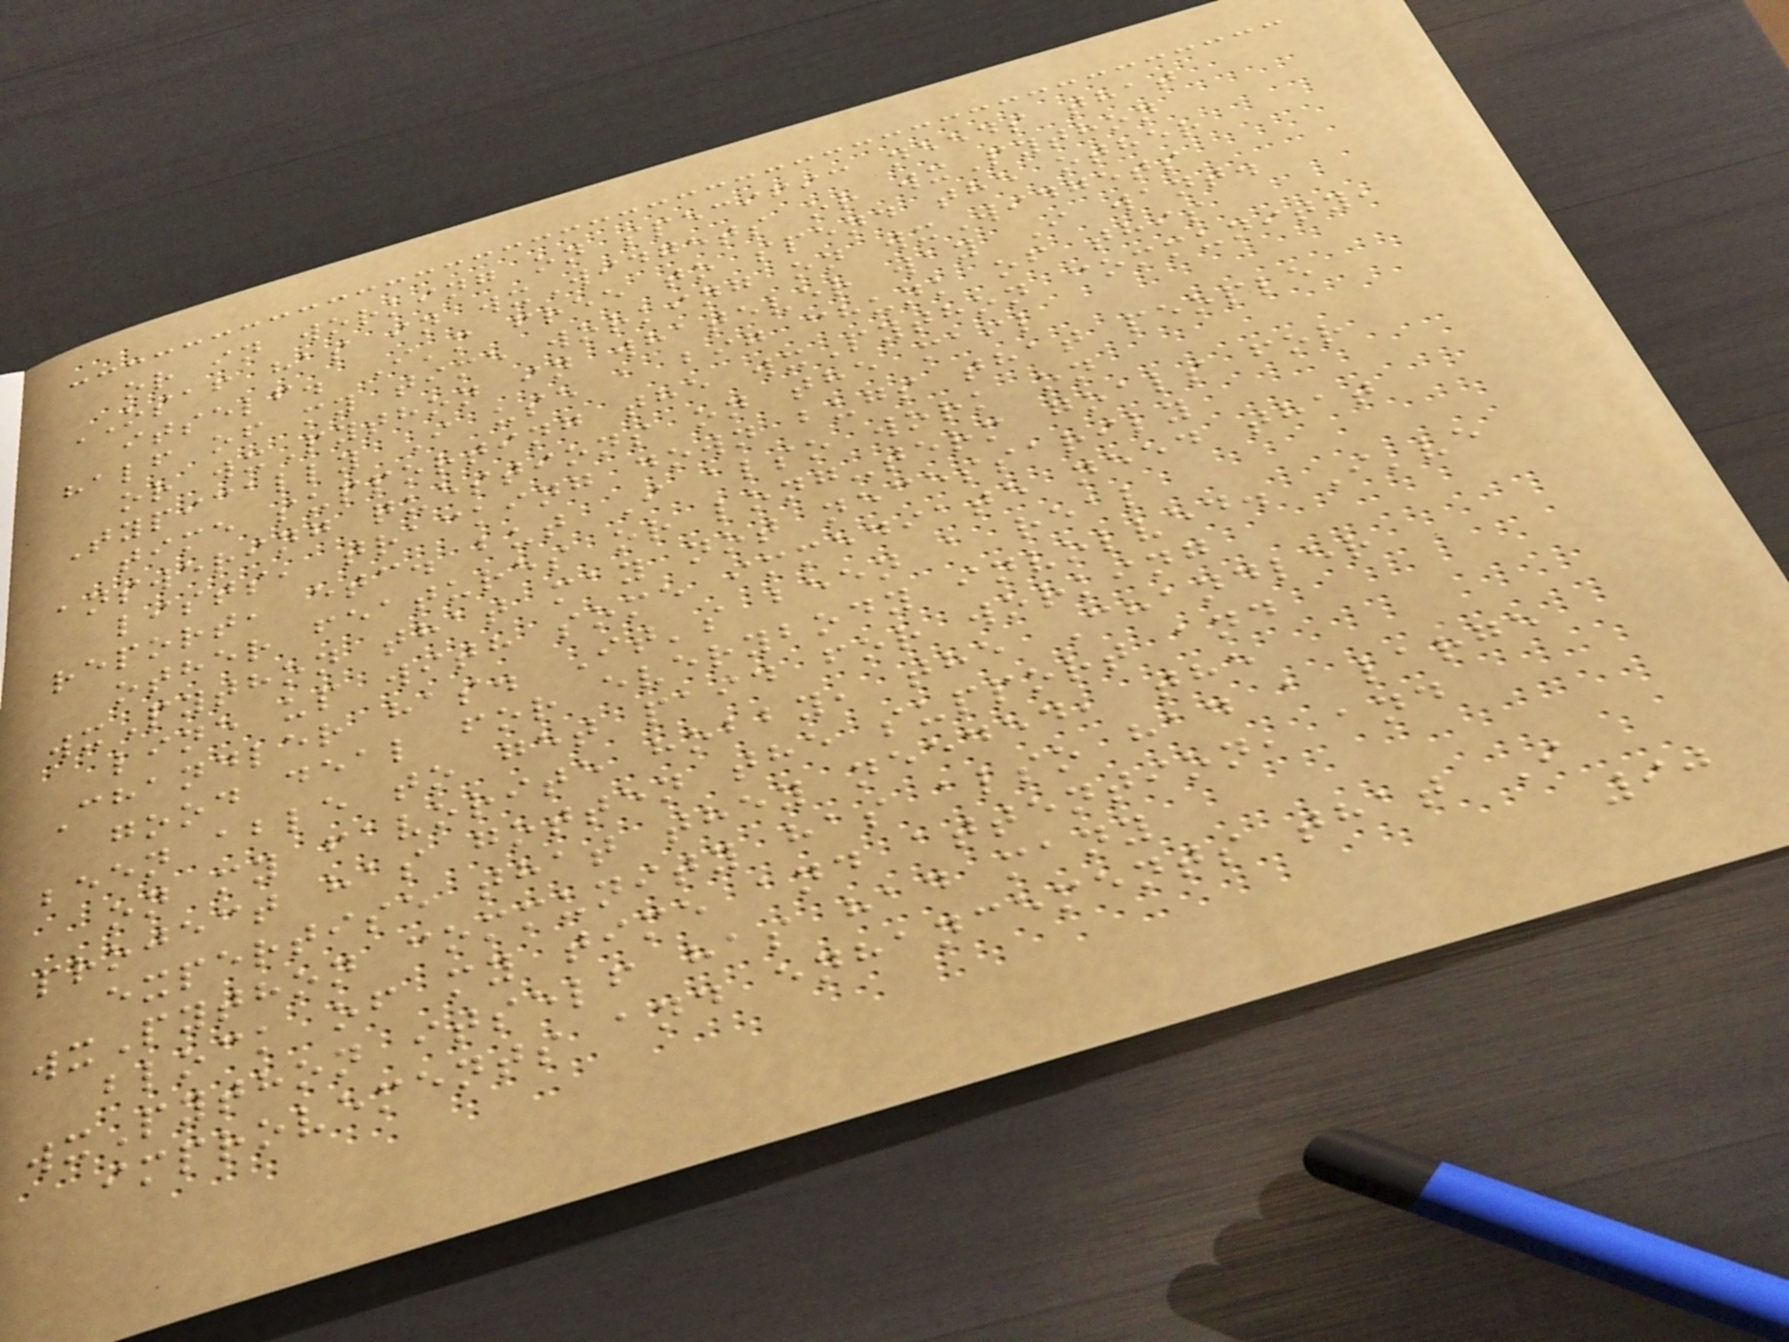or in working on specific needs that
OSAF has in wxWidgets or wxPython
itself. I'm free to spend the other
half of my time working on wxWidgets
or wxPython in whatever way I want.
Typically I use a big chunk of this
time supporting the wxPython community,
answering questions on the mail
lists, tracking down bugs that people
report, etc. but I also work on
other features or long-term goals for
wxPython that may not necessarily
line up with some immediate need that
Chandler has. It's been a real
good deal for everybody involved. I've
been able to get paid for working
on my favorite hobby, the Chandler
project has gotten the support and
expertise that they needed, the
wxPython community has also had a large
block of my time and attention, and
wxPython itself has had many
improvements and enhancements that I
90
